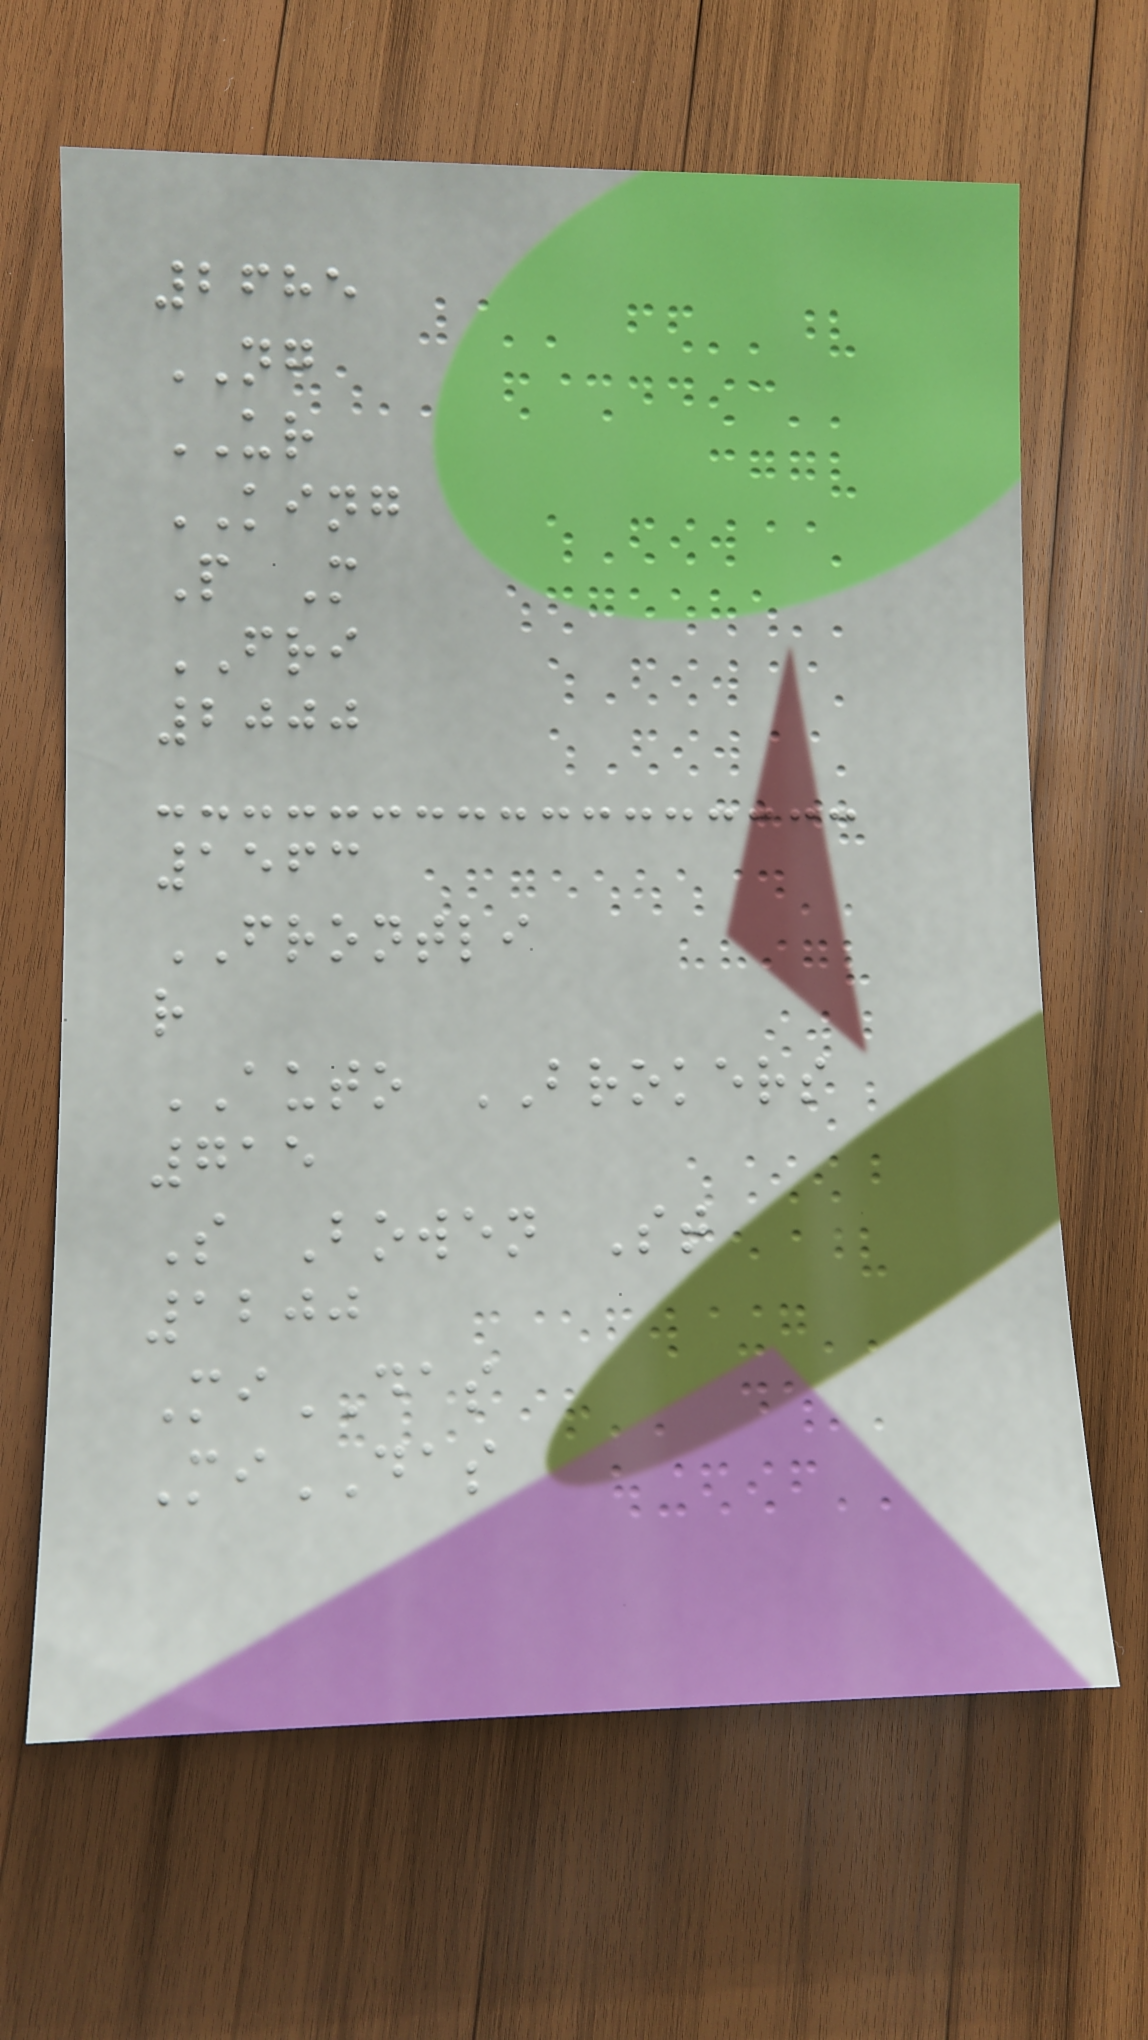2685
NG
UR
KING
P M
FRI
2000
1563
FRONTLI
r
AUTO BROKERS
715
S Bowen St
1200
MiDAS
MiDAS
